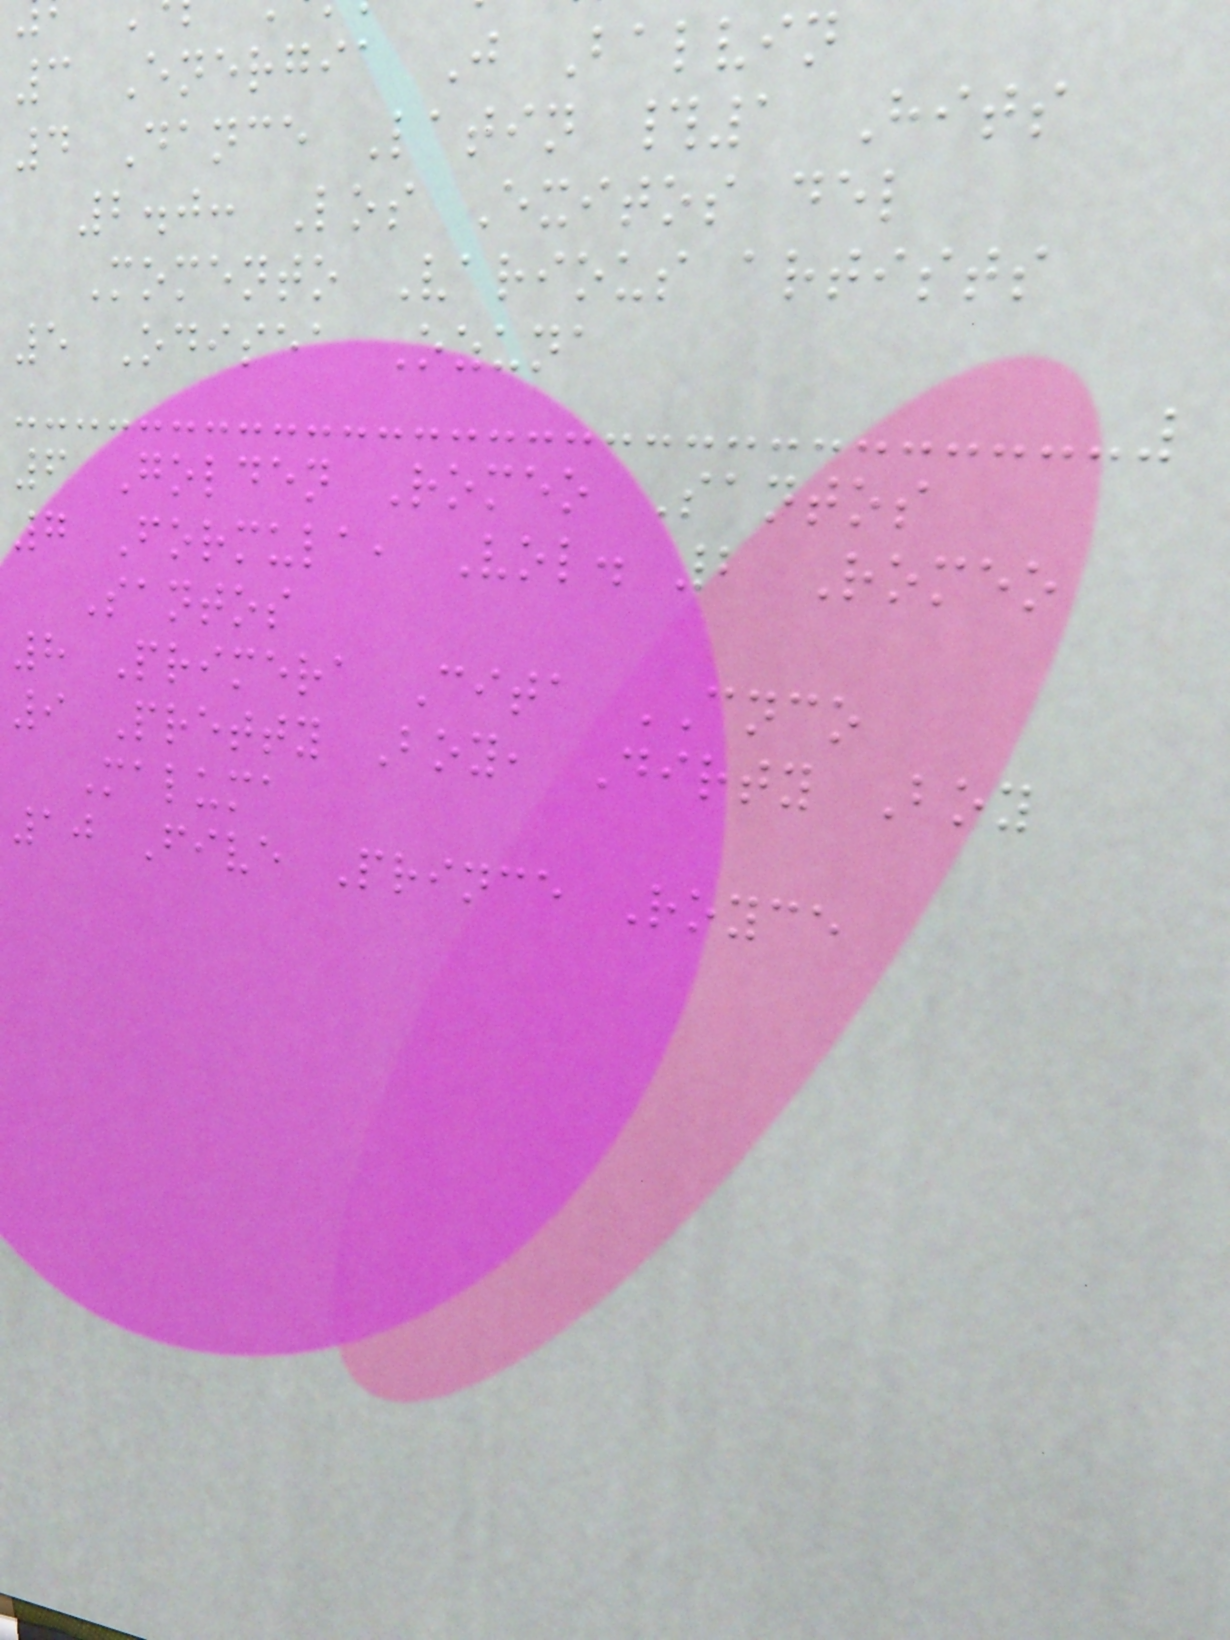3 Energia J Balvin
4 Dance Latin #1 Hits
2.0: Los Exitos del
Momento Various artists
5 Odisea Ozuna
6 Golden Romeo Santos
7 Formula, Vol. 2 Romeo
Santos
8 Primera Cita CNCO
9 Pretty Boy, Dirty Boy
Maluma
10 Five Prince Royce
